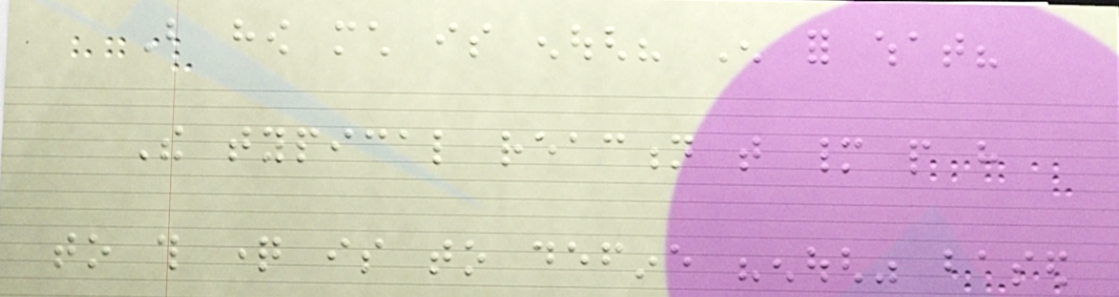But how much is enough? Enough for what?
The typical reaction that many people have
to this question is to define "enough" based
